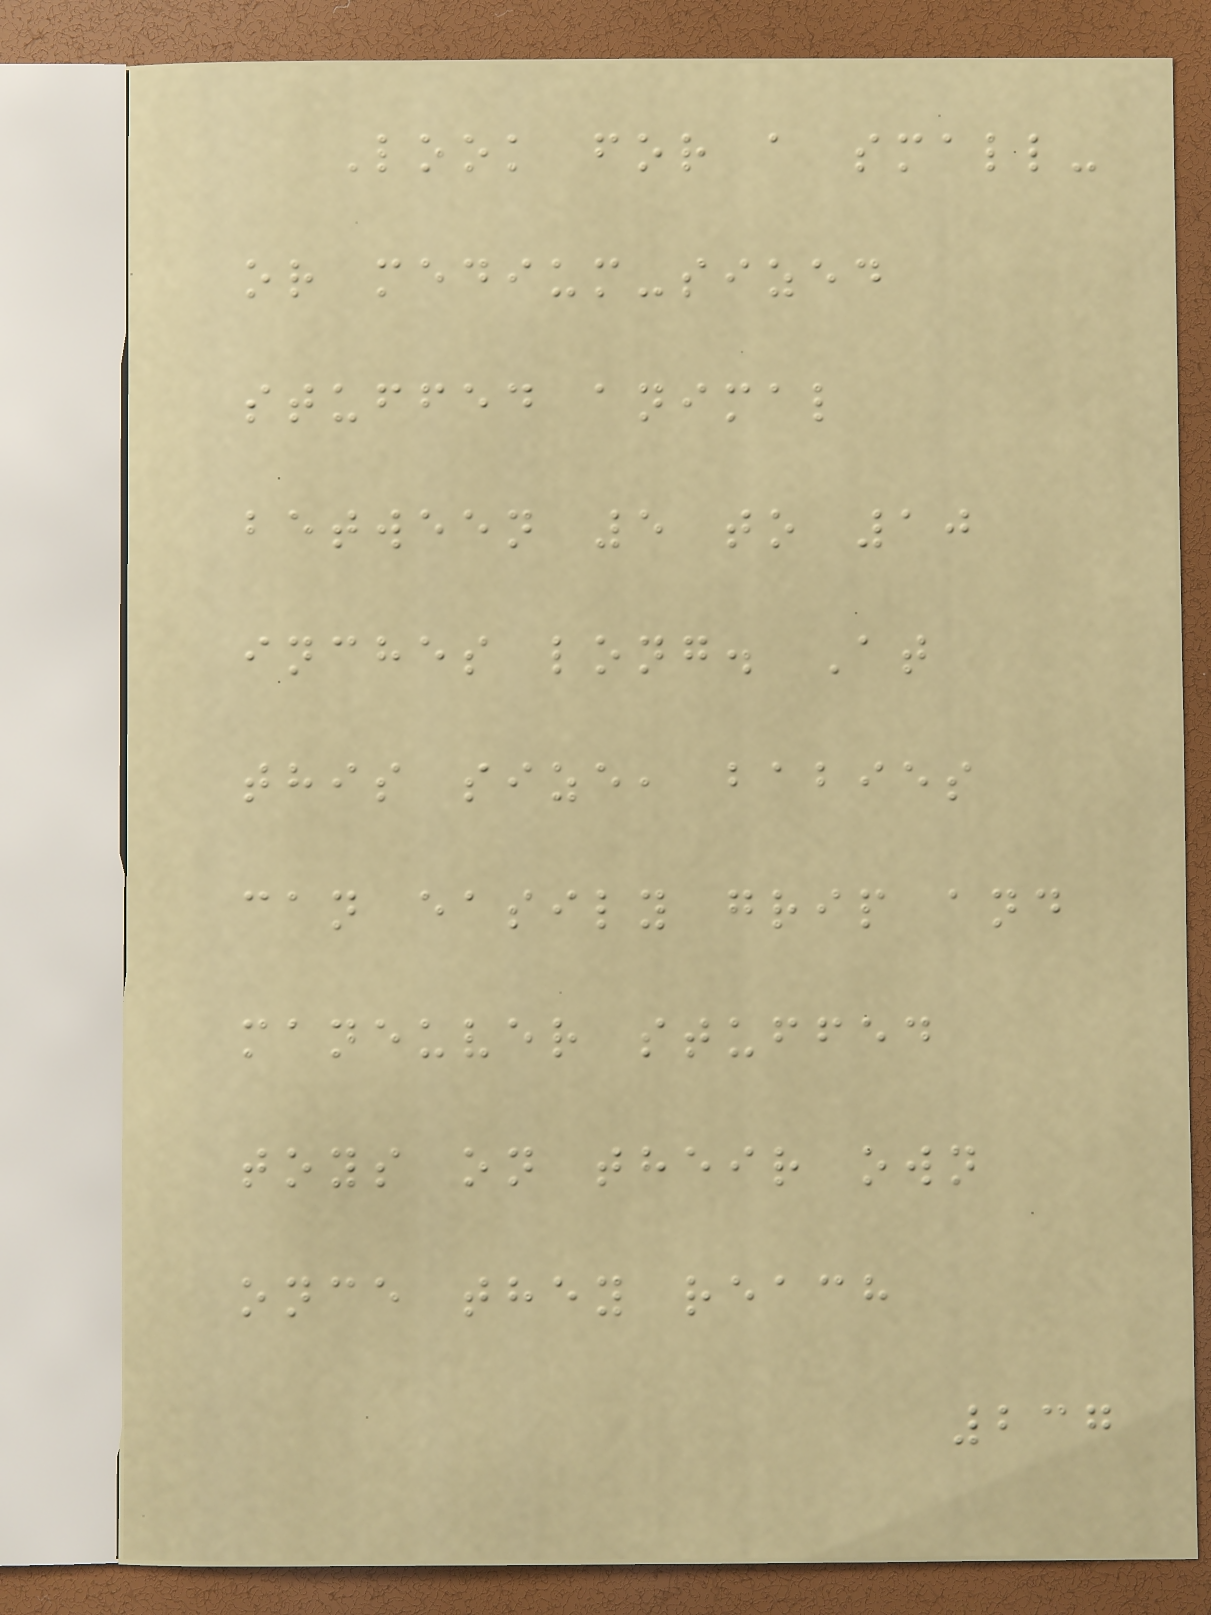Look for a small-
or medium-sized
stuffed animal
between 5 to 10
inches long. At
this size, babies
can easily grip and
maneuver stuffed
toys on their own
once they reach
237
